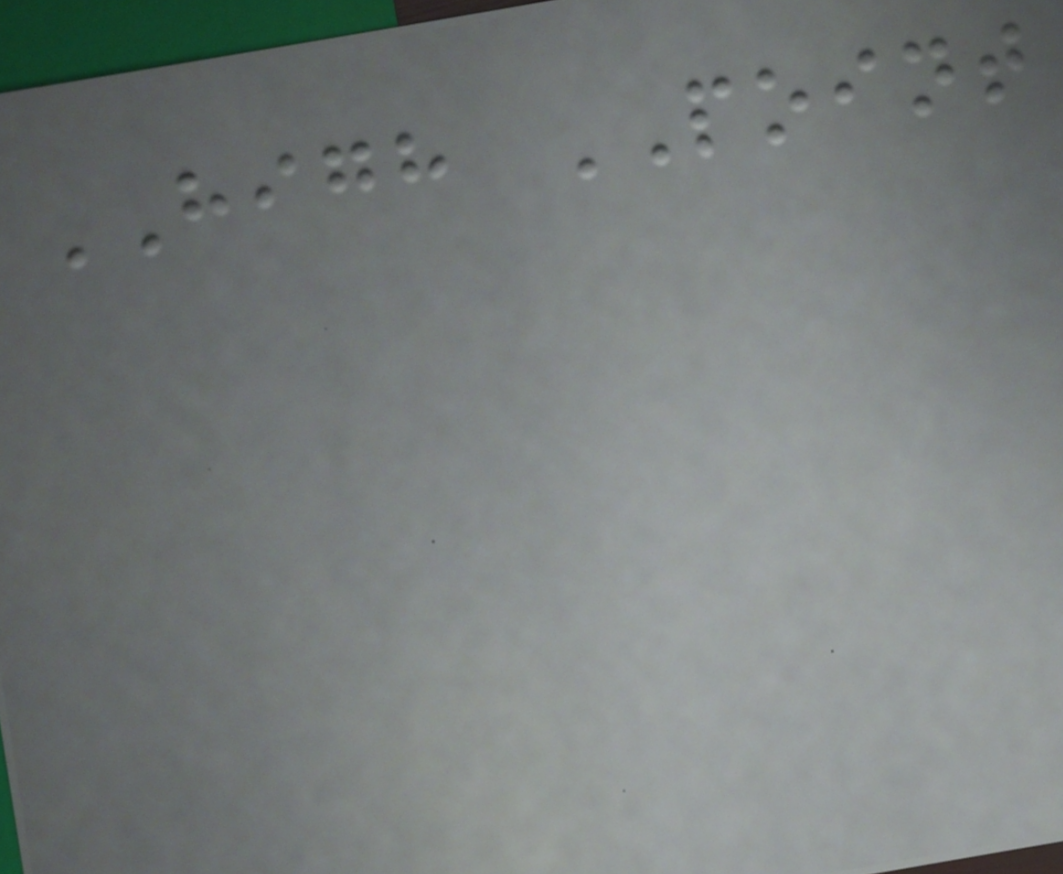HIGH POINT
